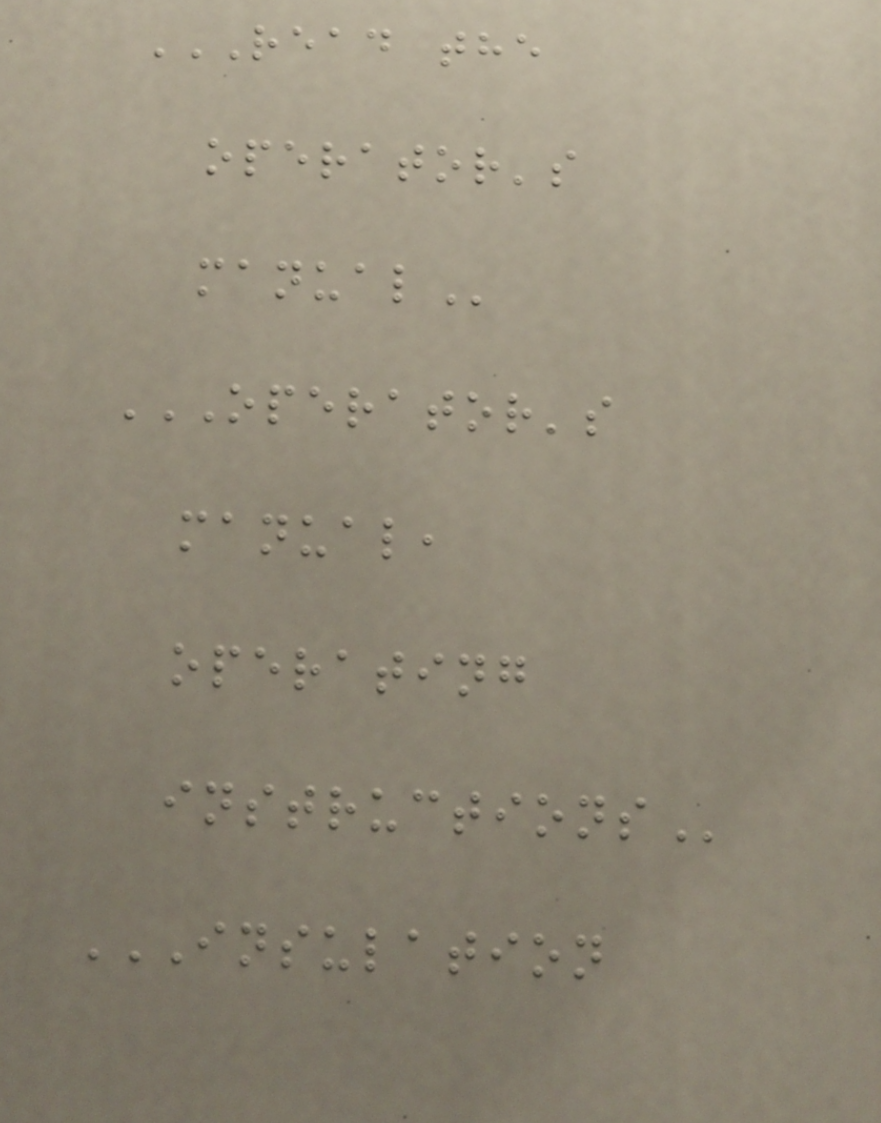READ THE
OPERATOR'S
MANUAL
OPERATOR'S
MANUAL,
OPERATING
INSTRUCTIONS
INSULATION
